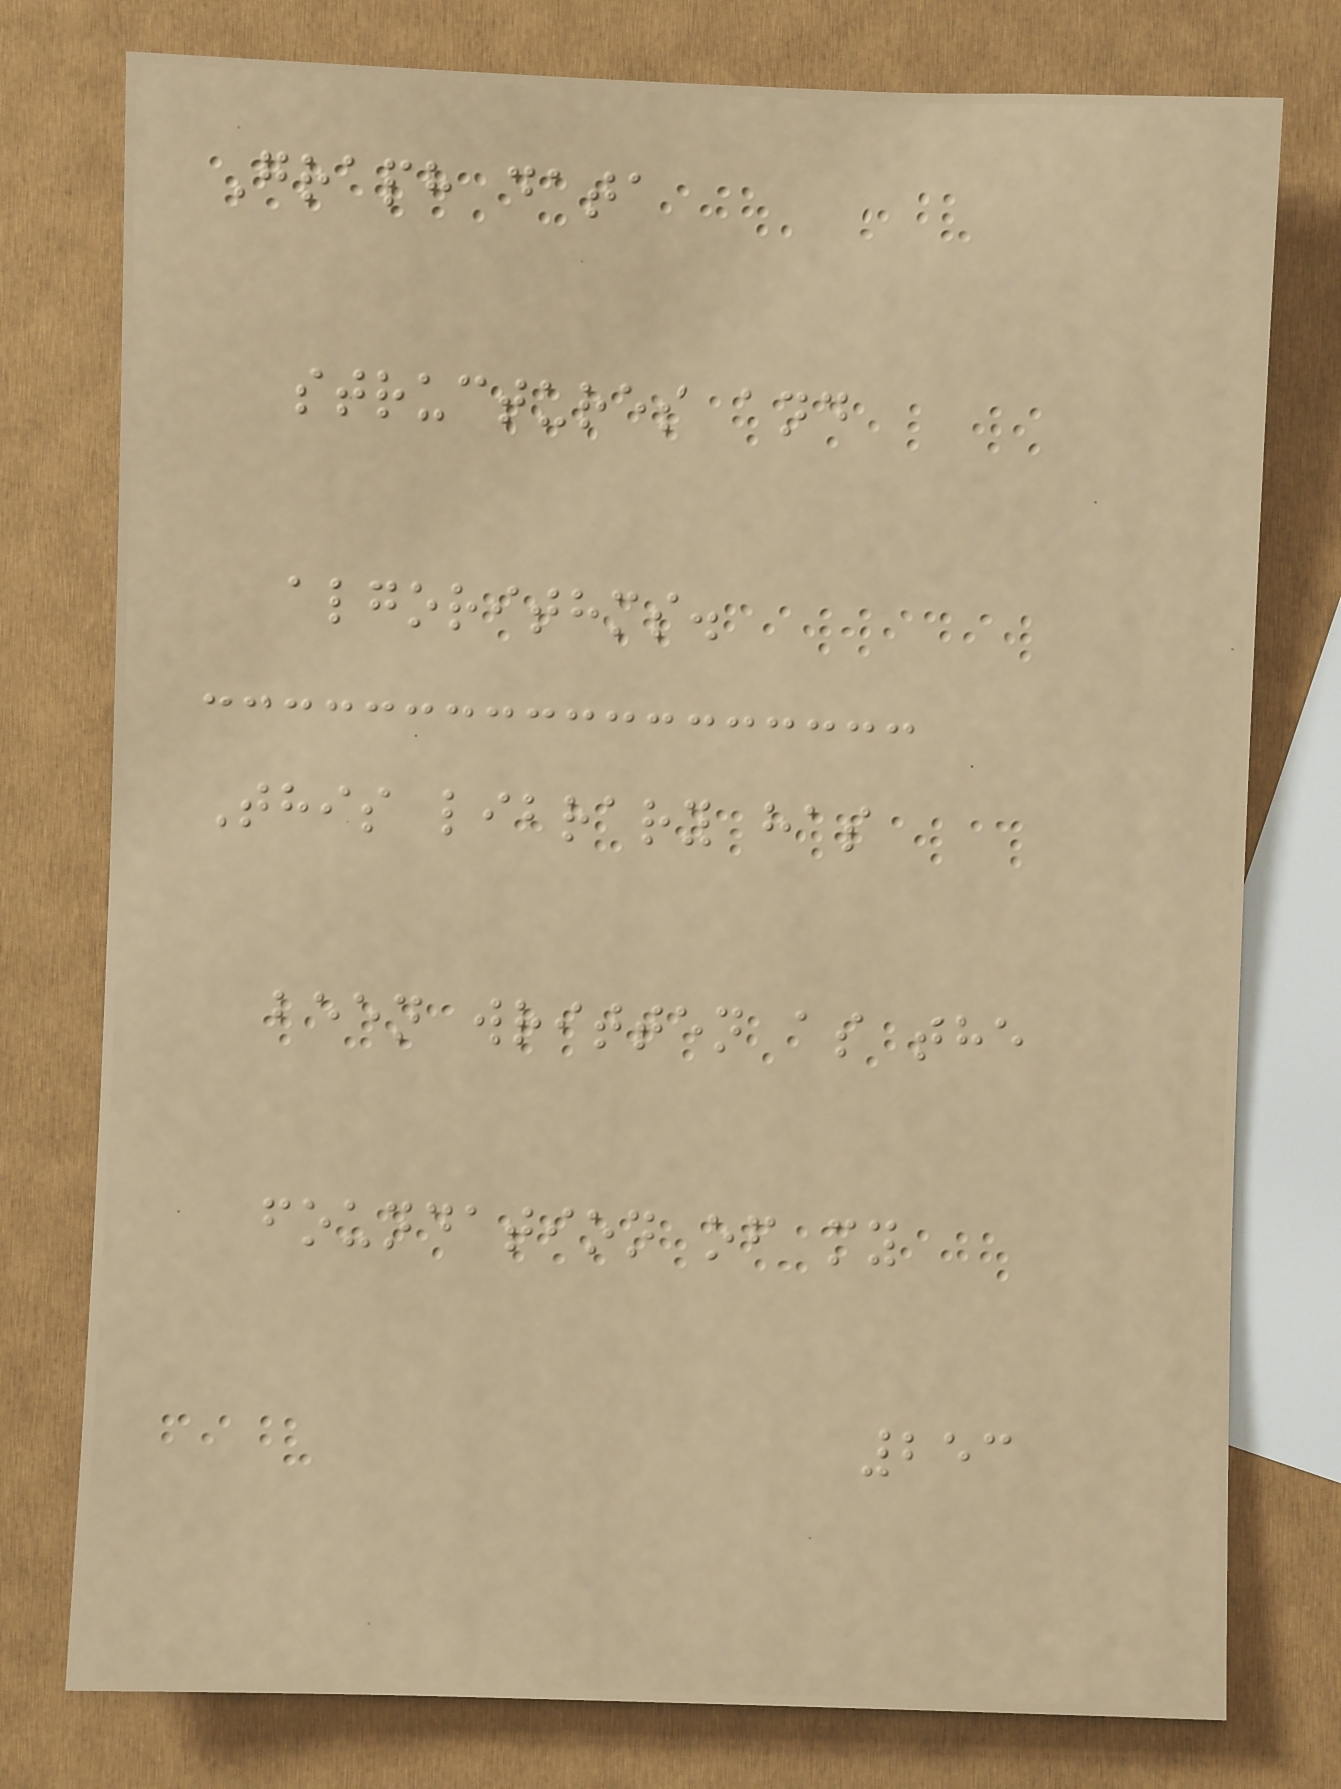Graph data
structures and
algorithms.
This library has
been written as the
foundation of my
253
